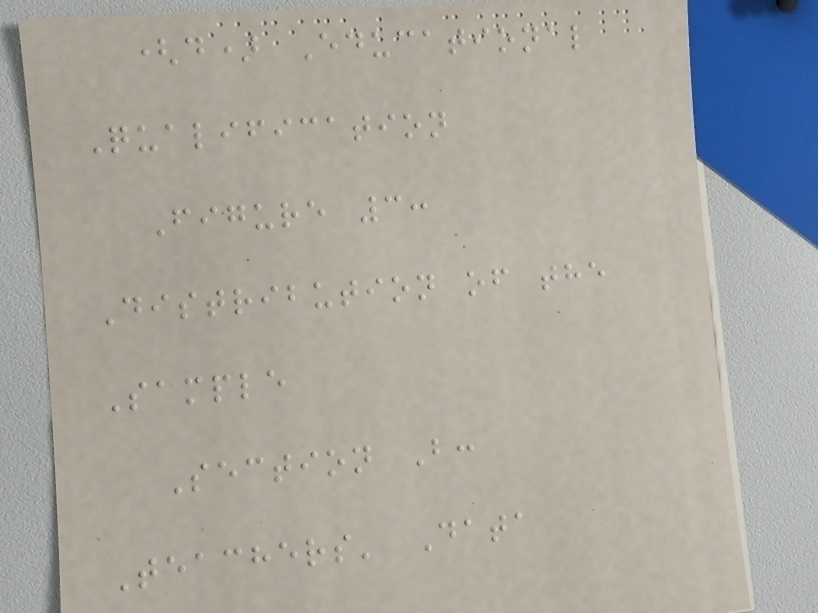(d) Educational
Qualification
Figure 3:
Distribution of the
Sample
Section B:
Teachers' Data
